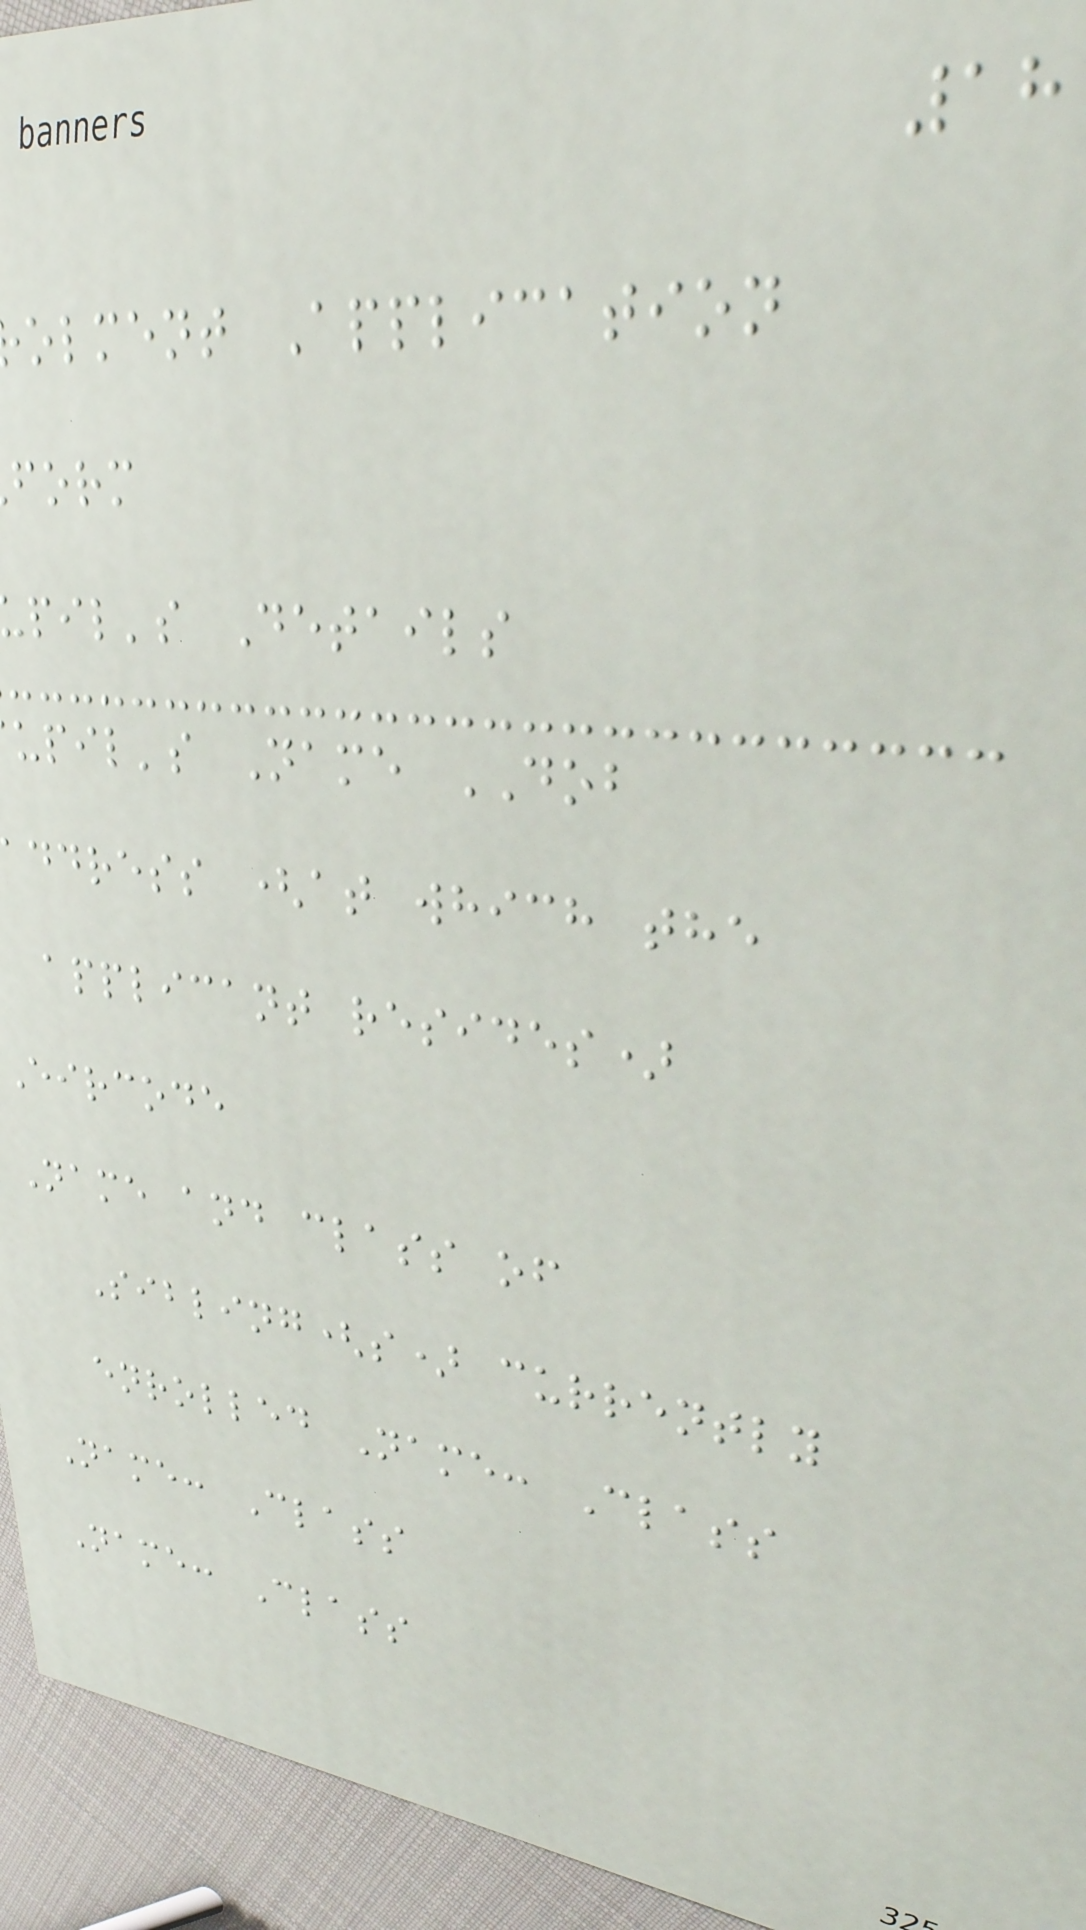18
olment Application
form
pil's Details
upil's Name DOB
ddress (at which the
applicant resides)
Eircode
Name and class of
Sibling(s) currently
enrolled Name: Class
Name: Class
Name: Class
